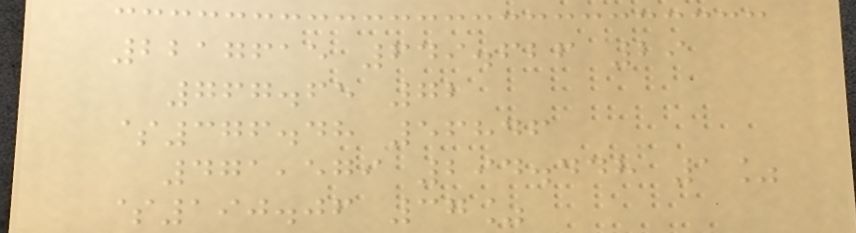2217615 649.626 29
767.65 72
$376.48 56846
471,579 294.448 1%
$190.06 37%
